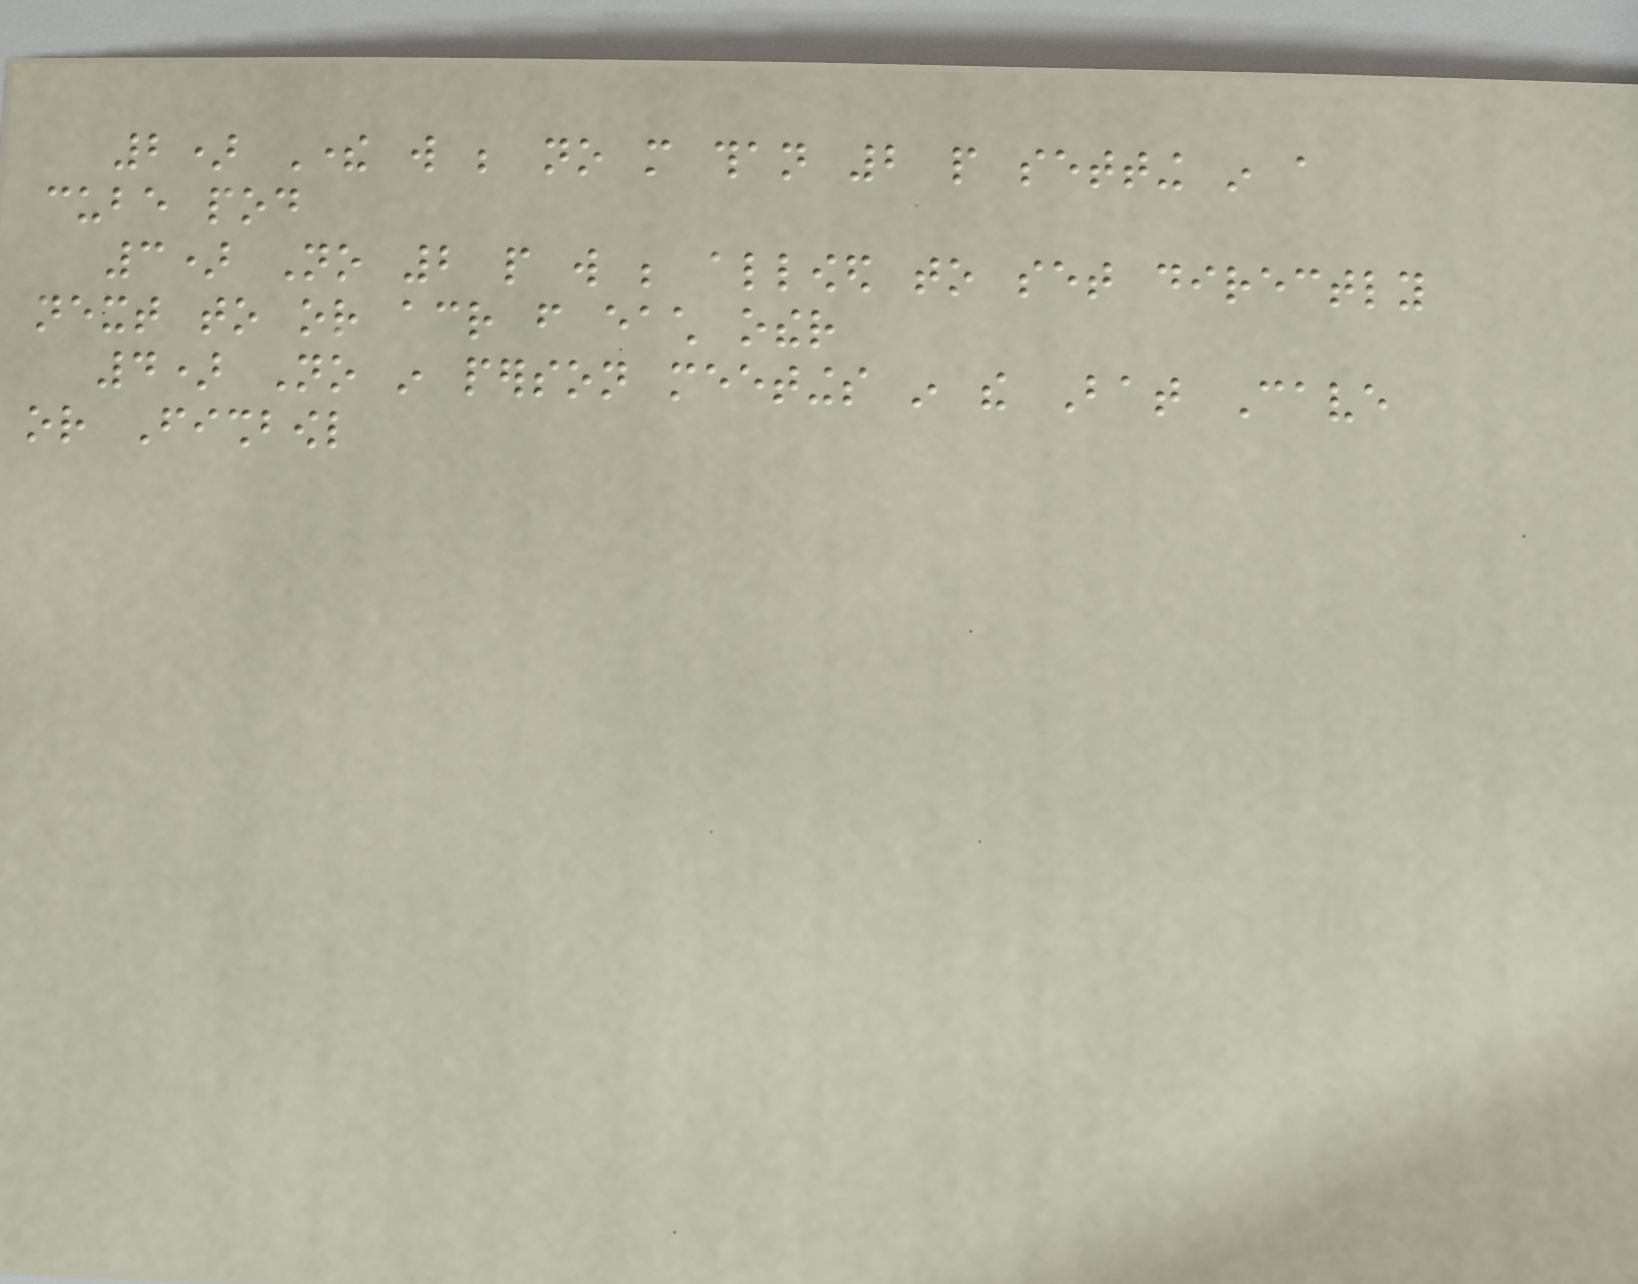2) There will be no more than 2 people setting in a
cube pod
3) No 2 people will be allowed to set directly
next to or across from each other
4) No in person meetings in the Bat Cave
or Fishbowl
